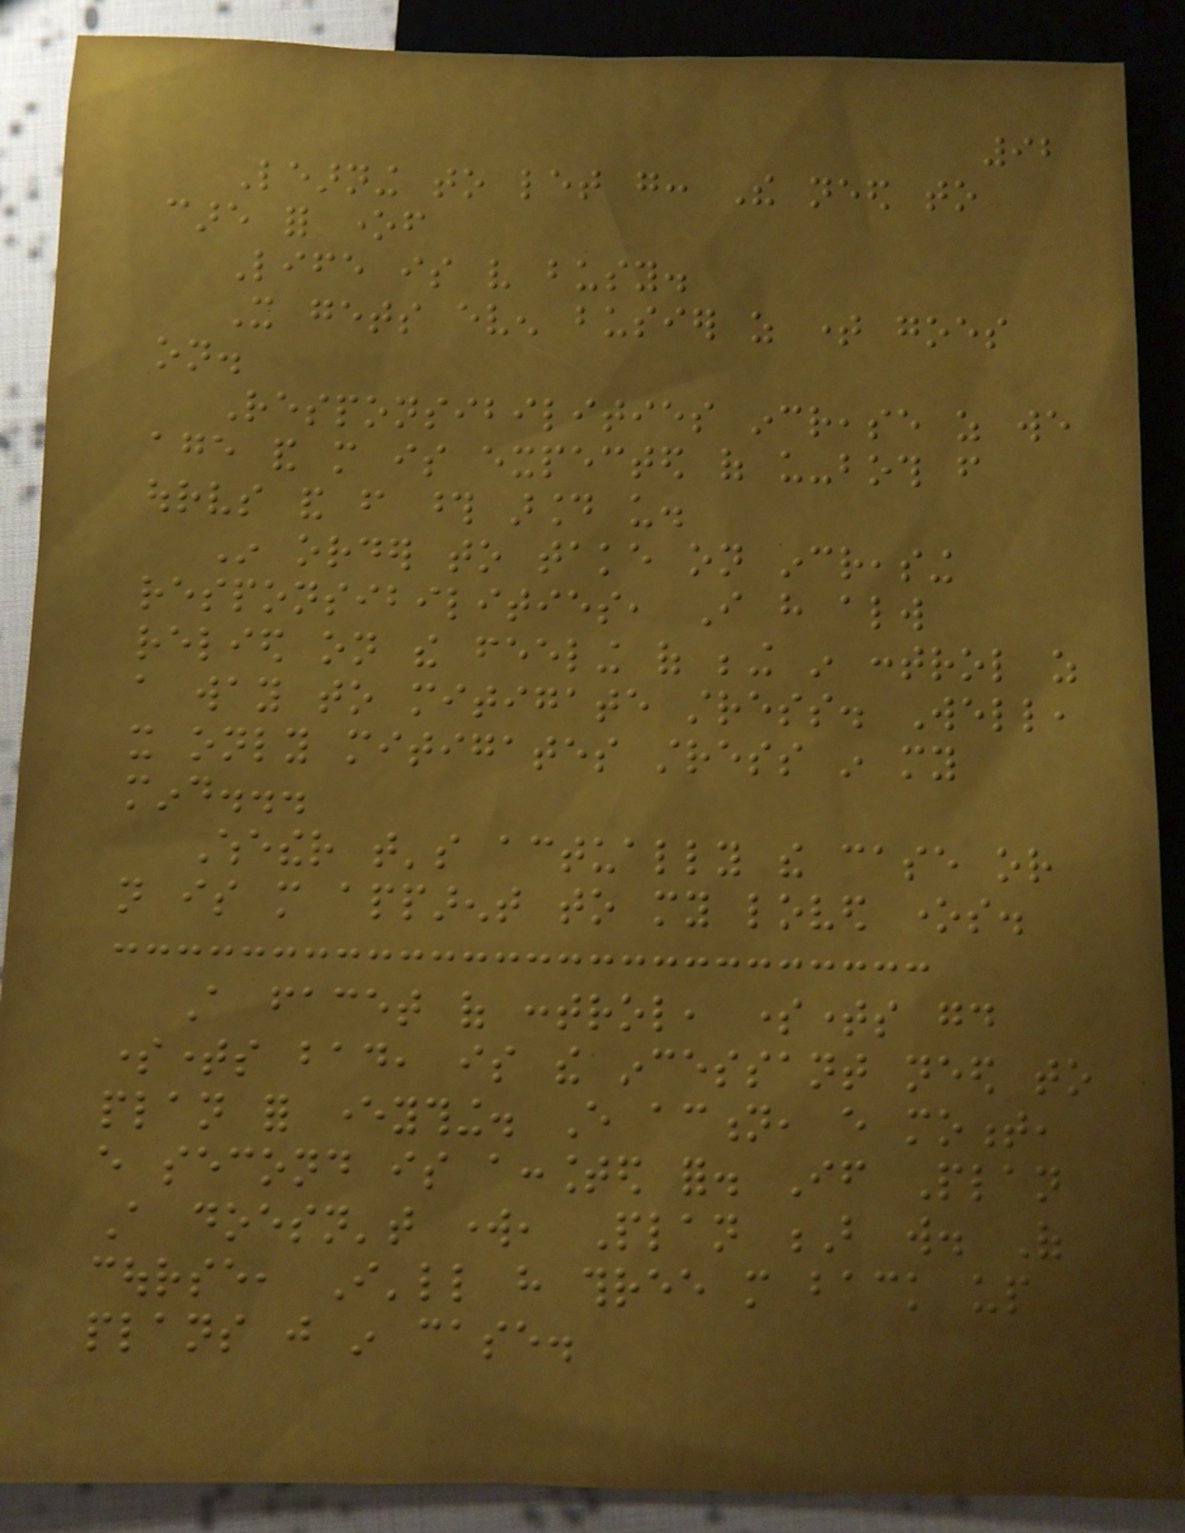92
Learning to let go: The need to
care for oneself
Life is very busy.
It gets even busier as time goes
on.
Responsibilities increase as we
age and more is expected of us-both from
ourselves and from those around us.
In order to take on increasing
responsibilities, I have always
relied on the feeling of being in control as
a way to mitigate stress. Well,
it only mitigates stress in my
mind...
Whether that's actually the case or
not is more apparent to my loved ones.
A facet of control, sometimes good
sometimes bad, is the incessant need to
plan for everything. Every action, every moment,
every second is accounted for. If Plan
A doesn't work, Plan B will. Of
course, I'll have three more back up
plans just in case.
